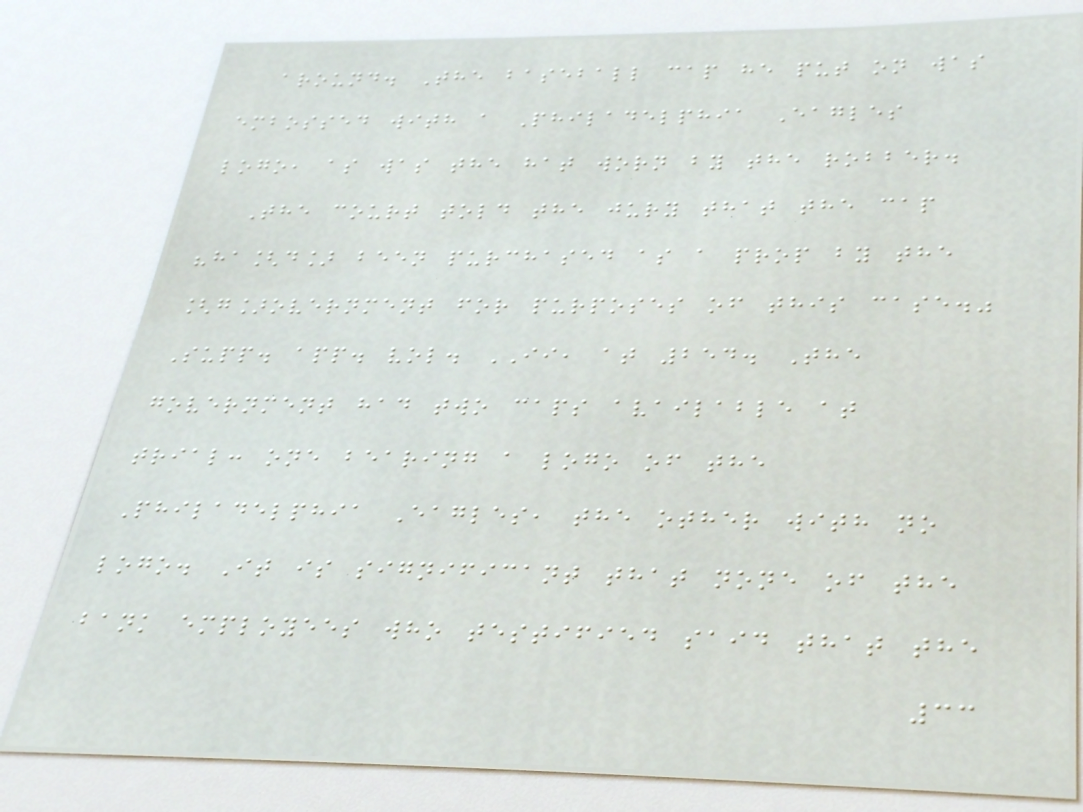around. The baseball cap he put on was
embossed with a Philadelphia Eagles
logo, as was the hat worn by the robber.
The court told the jury that the cap
"ha[d] been purchased as a prop by the
[g]overnment for purposes of this case."
Supp. app. vol. II, at 254. The
government had two caps available at
trial: one bearing a logo of the
Philadelphia Eagles, the other with no
logo. It is significant that none of the
bank employees who testified said that the
33
